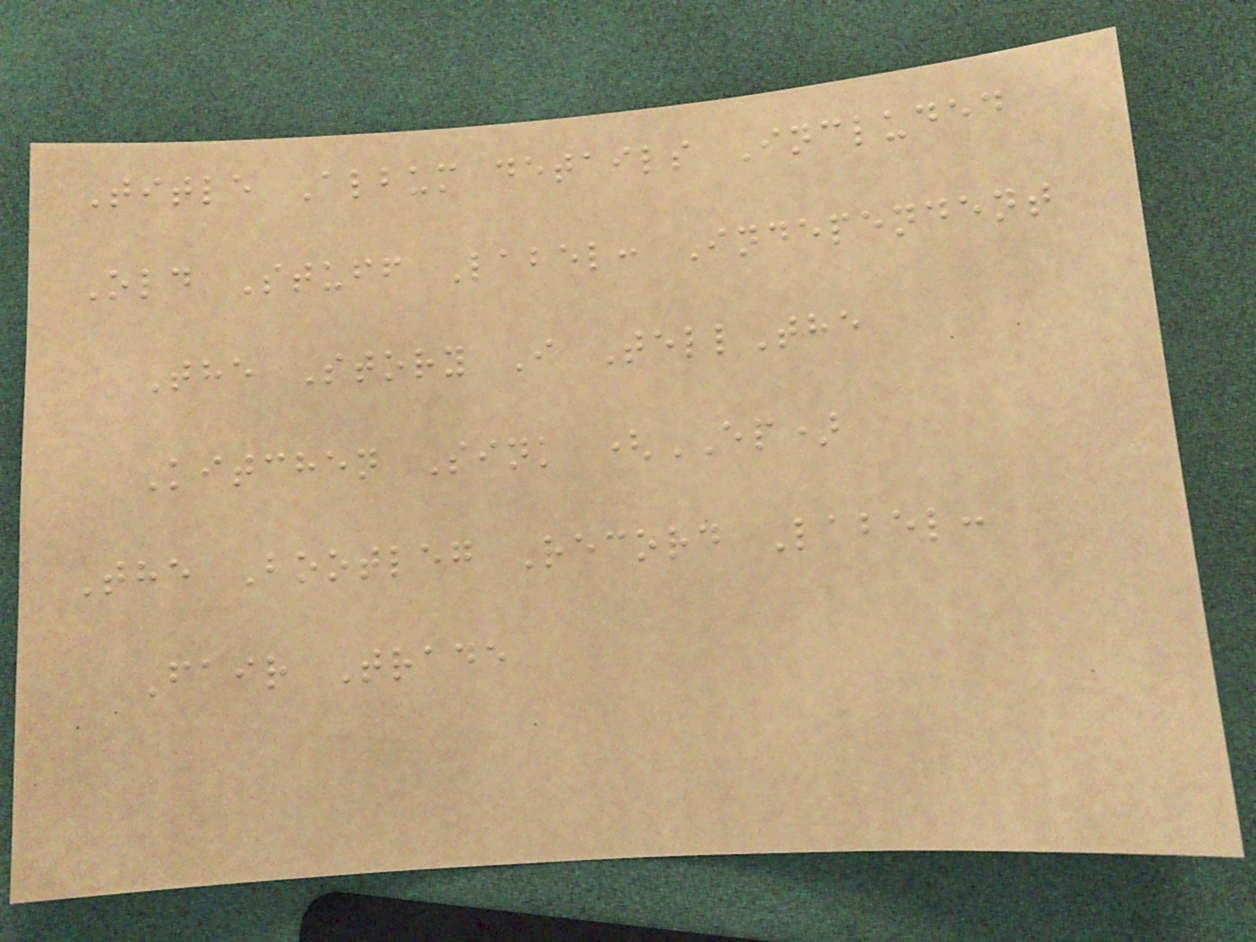Title Album details Included
Old Stuff Label: Independent
The Story I TellThe
Kitchen Sink (EP)
The Bootleg Record Label:
Fair Trade
